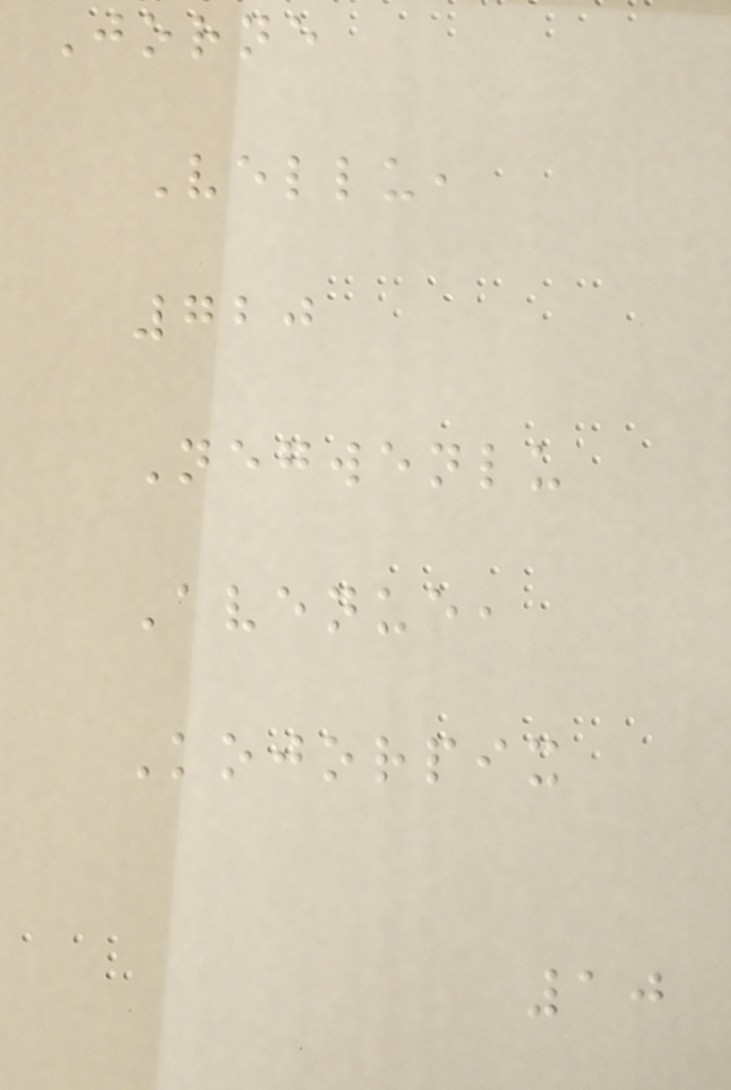Jorne
Vellu,
720
Negwenlu
Avenue,
Kojorpix
10
